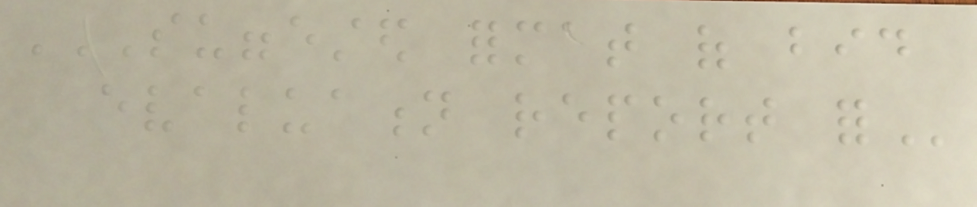SUGGESTED FORMAT OF BID
EVALUATION REPORT FOR
